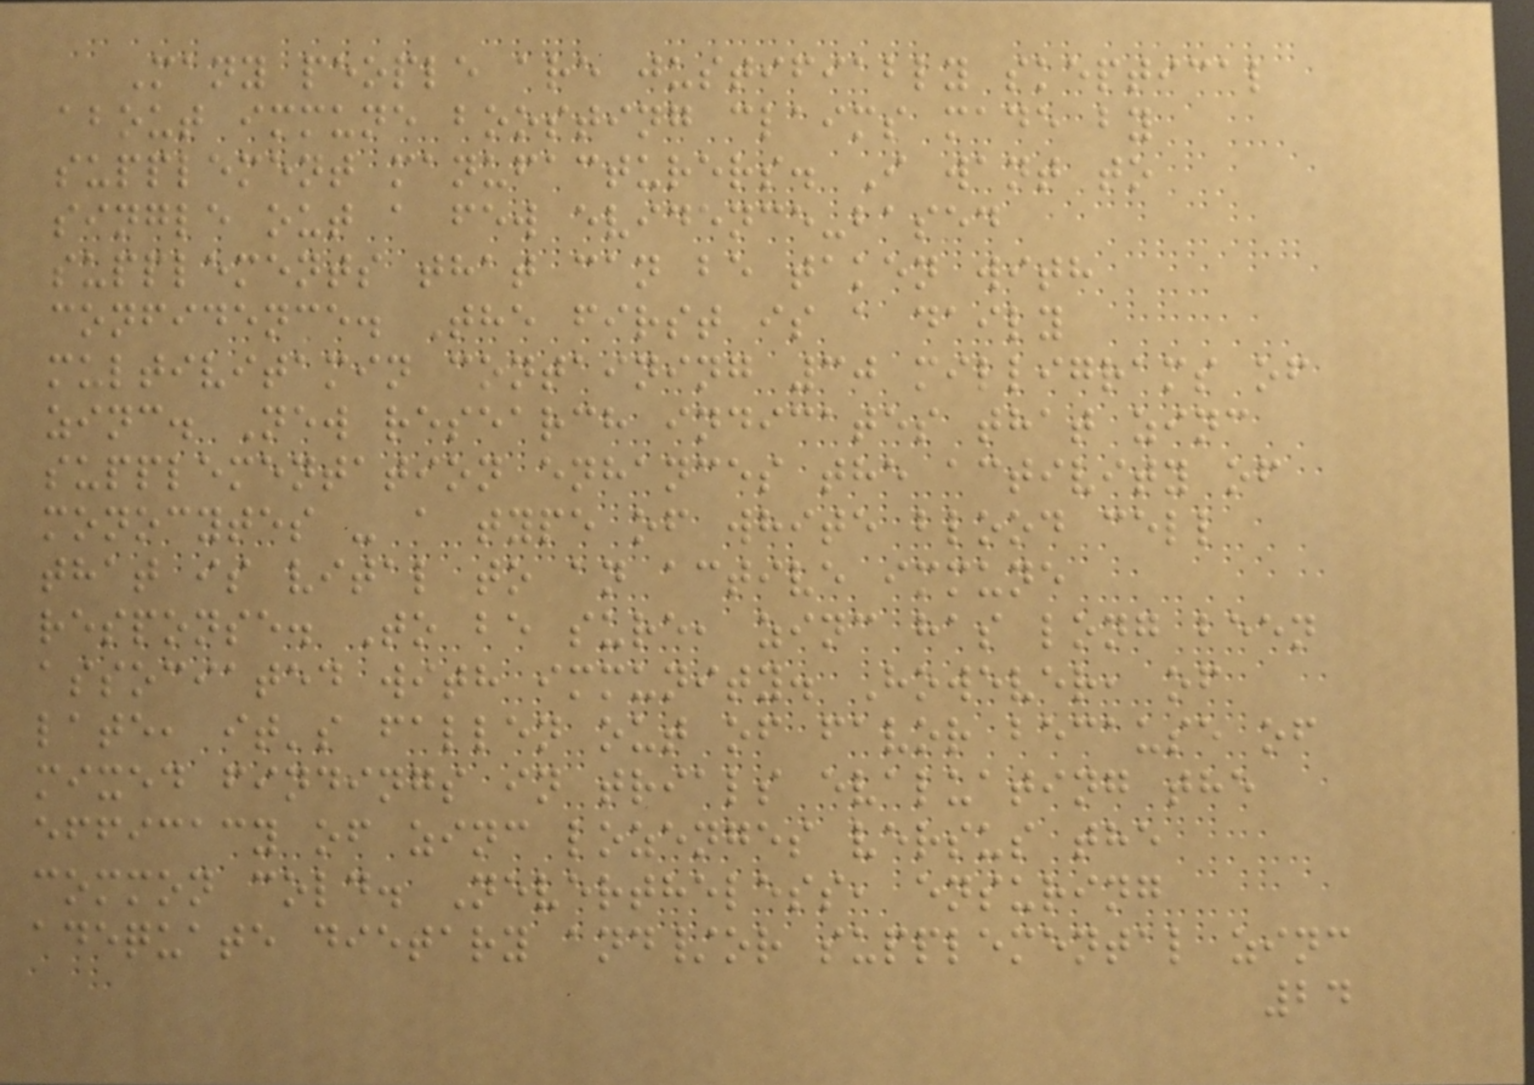Many people are justifiably skeptical
about immune boosting claims made by
supplement manufacturers. I want to
single out a few evidence-based
supplements that can be taken with
confidence. The first is a daily
multivitamin containing 30 milligrams of
zinc. New research indicates that zinc
supplementation enhances the activity of
monocytes - a type of white blood cell
that is vital to an active immune
response. To be sure, zinc has long been
associated with immunity. However, of
late, it's fallen out of favor because of
mixed findings in trials evaluating the
efficacy of zinc lozenges versus the
common cold. Nevertheless, ensuring
adequate dietary and/or supplemental zinc
24
